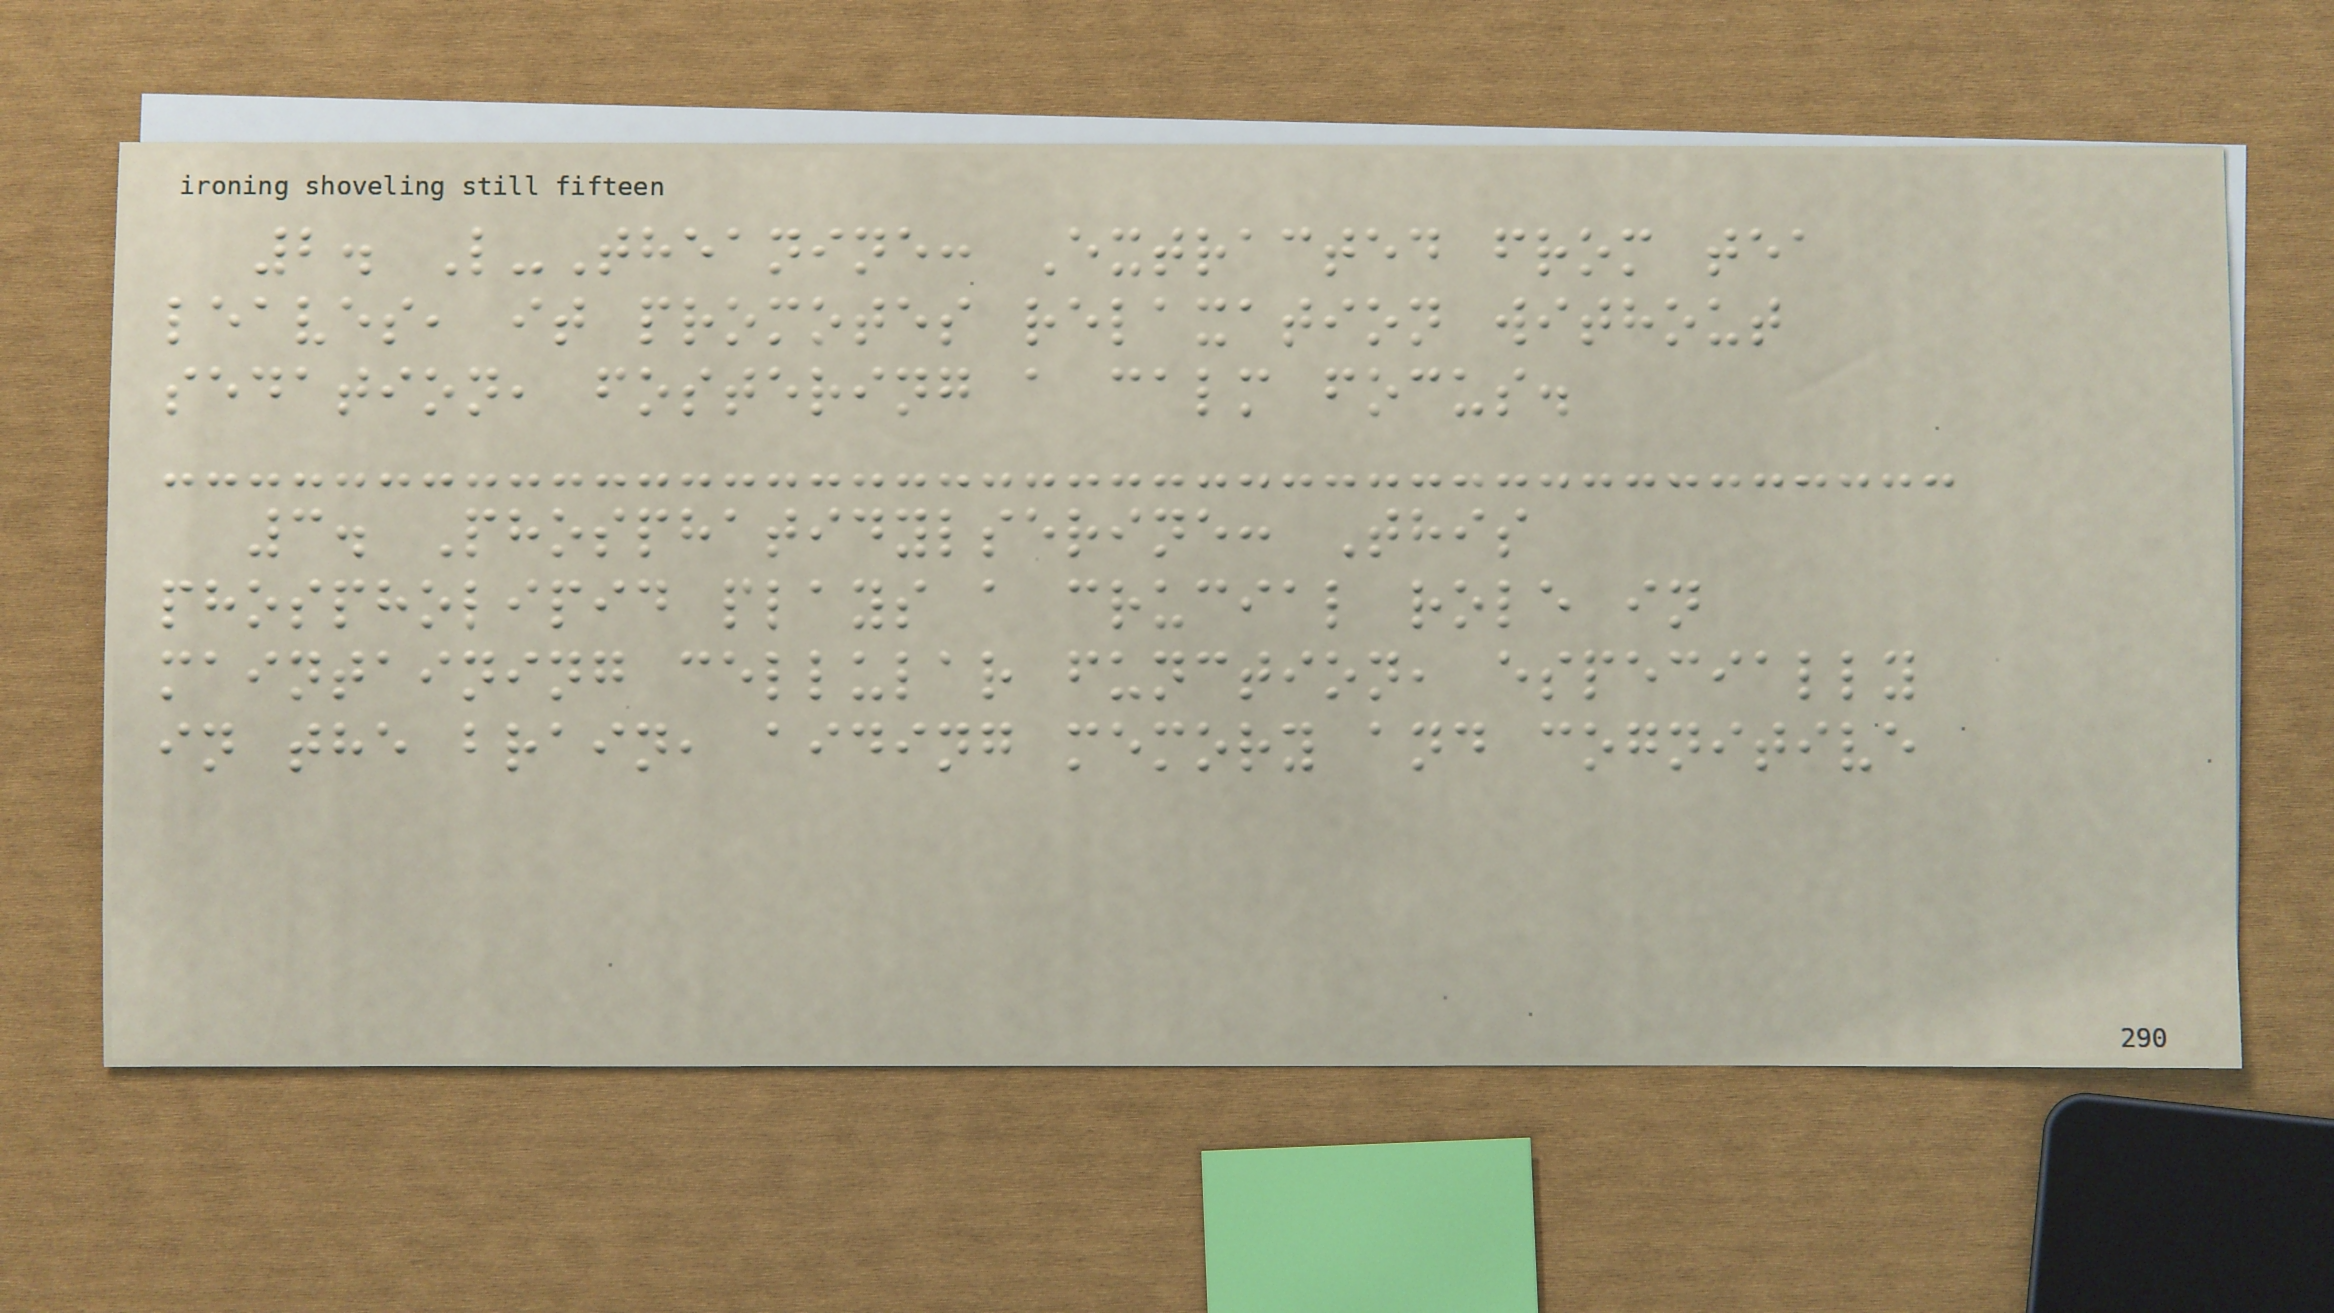2. L-Theanine: Extracted from tea
leaves, it promotes relaxation without
sedation, fostering a calm focus.
3. Phosphatidylserine: This
phospholipid plays a crucial role in
maintaining cellular function, especially
in the brain, aiding memory and cognitive
